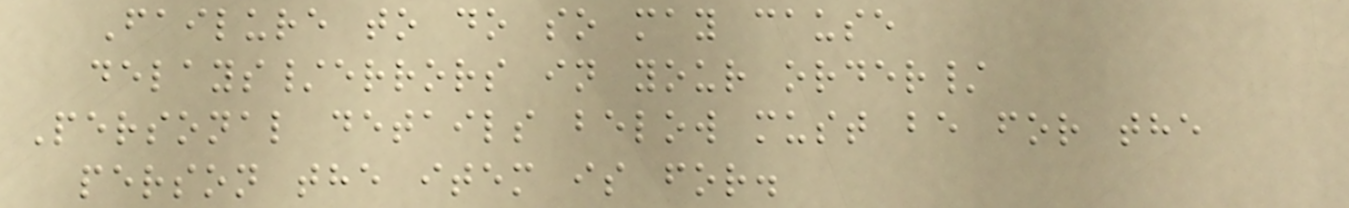Failure to do so may cause
delays/errors in your order/
Personal details below must be for the
person the item is for.
